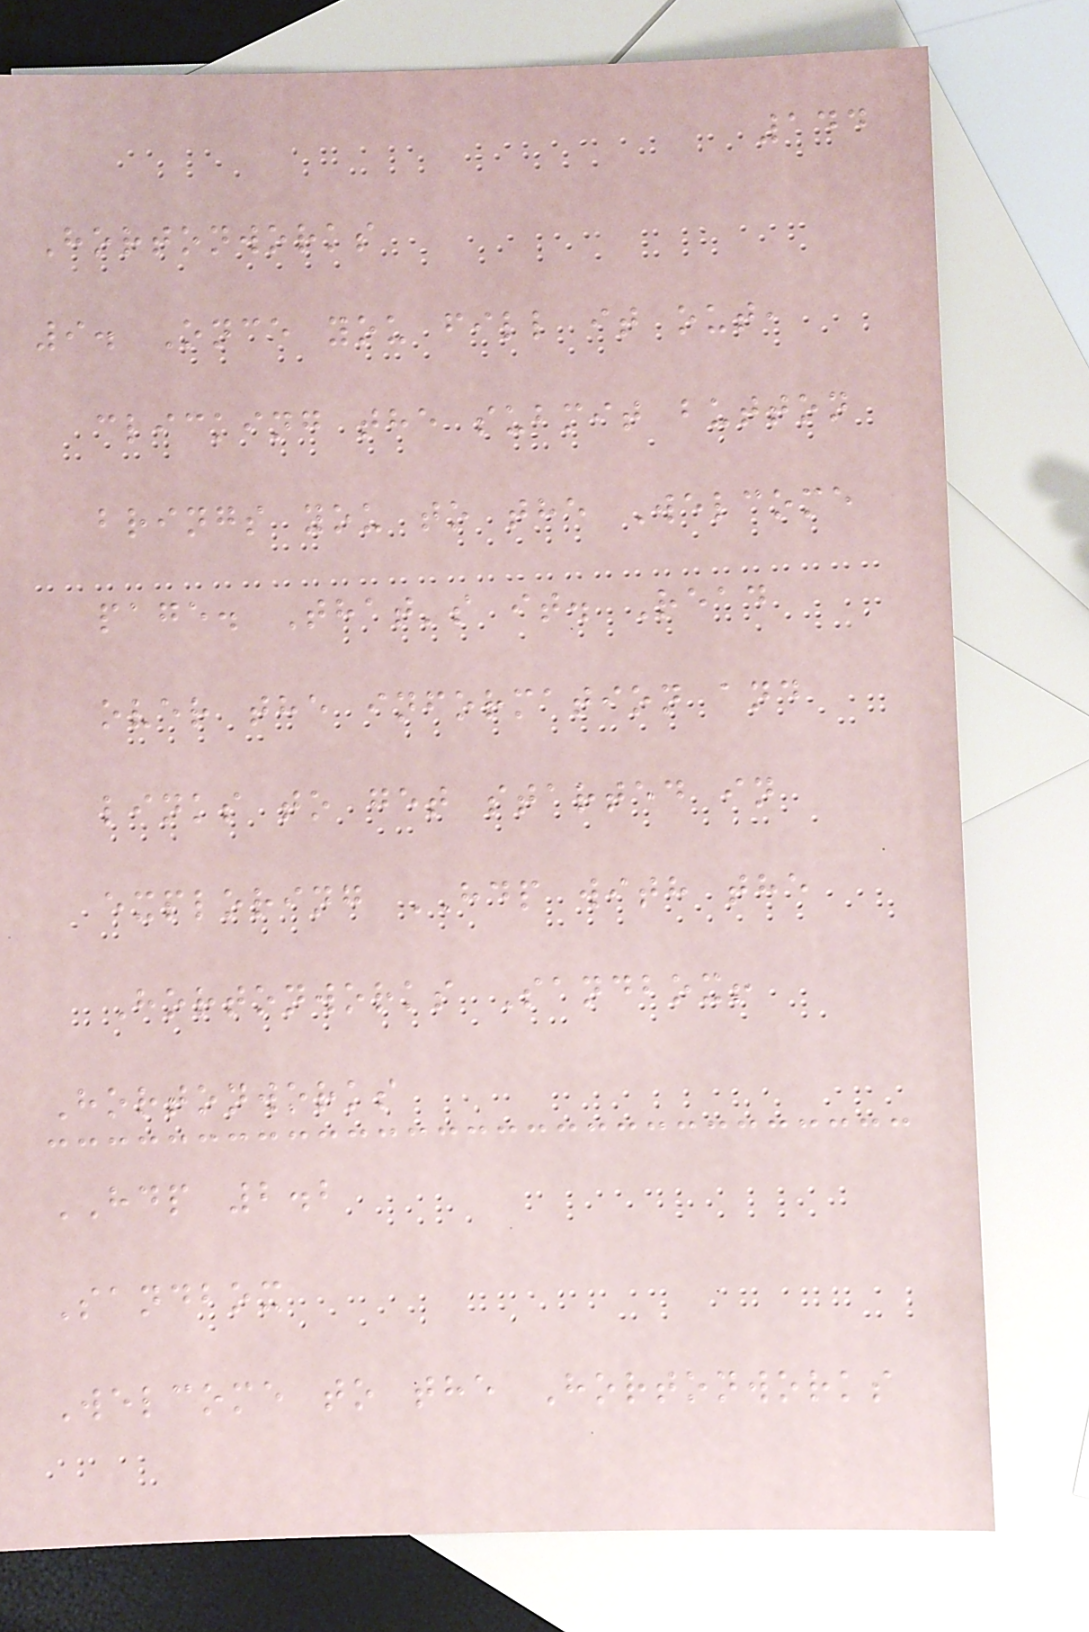144
Hortonworks
9. Once you fill it out,
clicking the submit button
brings you to the Welcome
page. That's it. Read
over the information and
links to get started in
exploring HDP with the
Hortonworks Sandbox!
Hortonworks
HDP 2.2
Sandbox
Welcome to the Hortonworks
